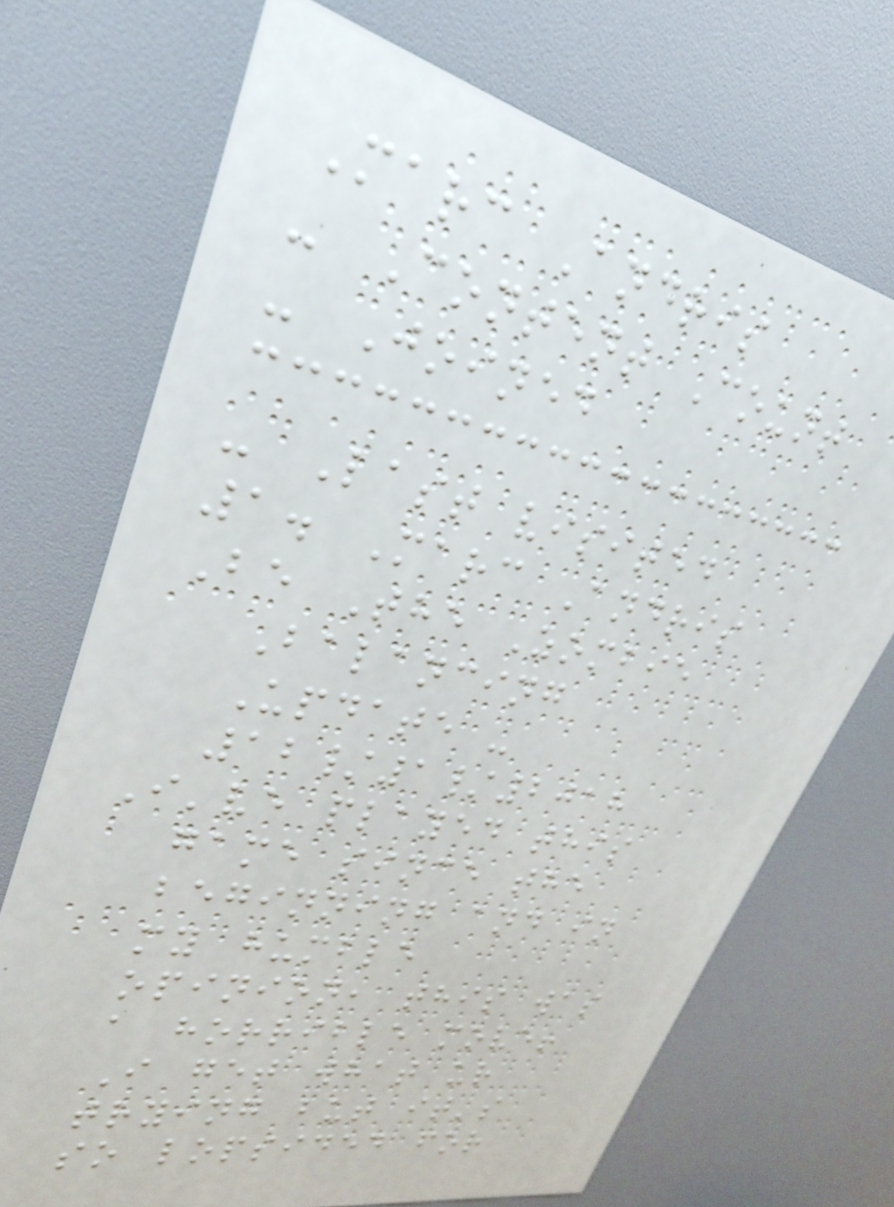Marc Andris
- Content Count
- Joined
- Last visited
1. Marc Andris
Be The Zombie
Balancing
Update -
12/1/2018
I've played this
game since the
beginning and in
my humble
opinion, this was
a horrible move!
I get what ur
trying but it's
so lopsided for
